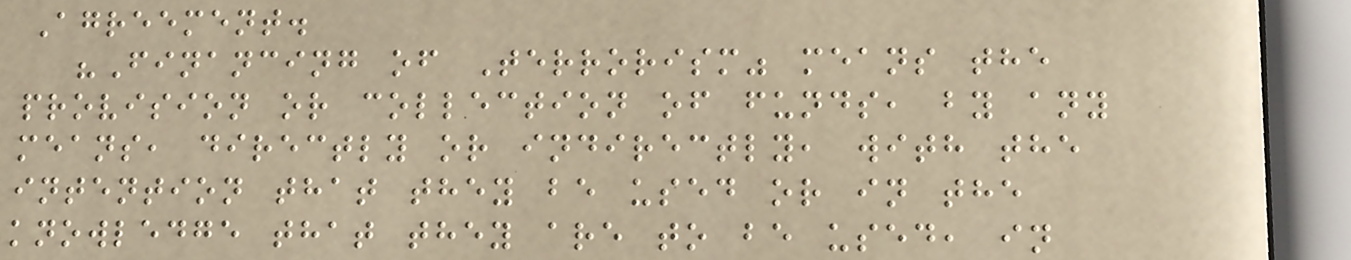Agreement.
"Financing of Terrorism" means the
provision or collection of funds, by any
means, directly or indirectly, with the
intention that they be used or in the
knowledge that they are to be used, in
